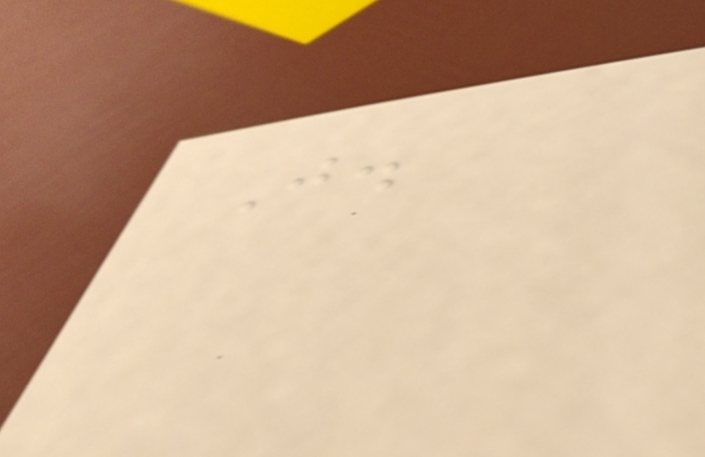J.
